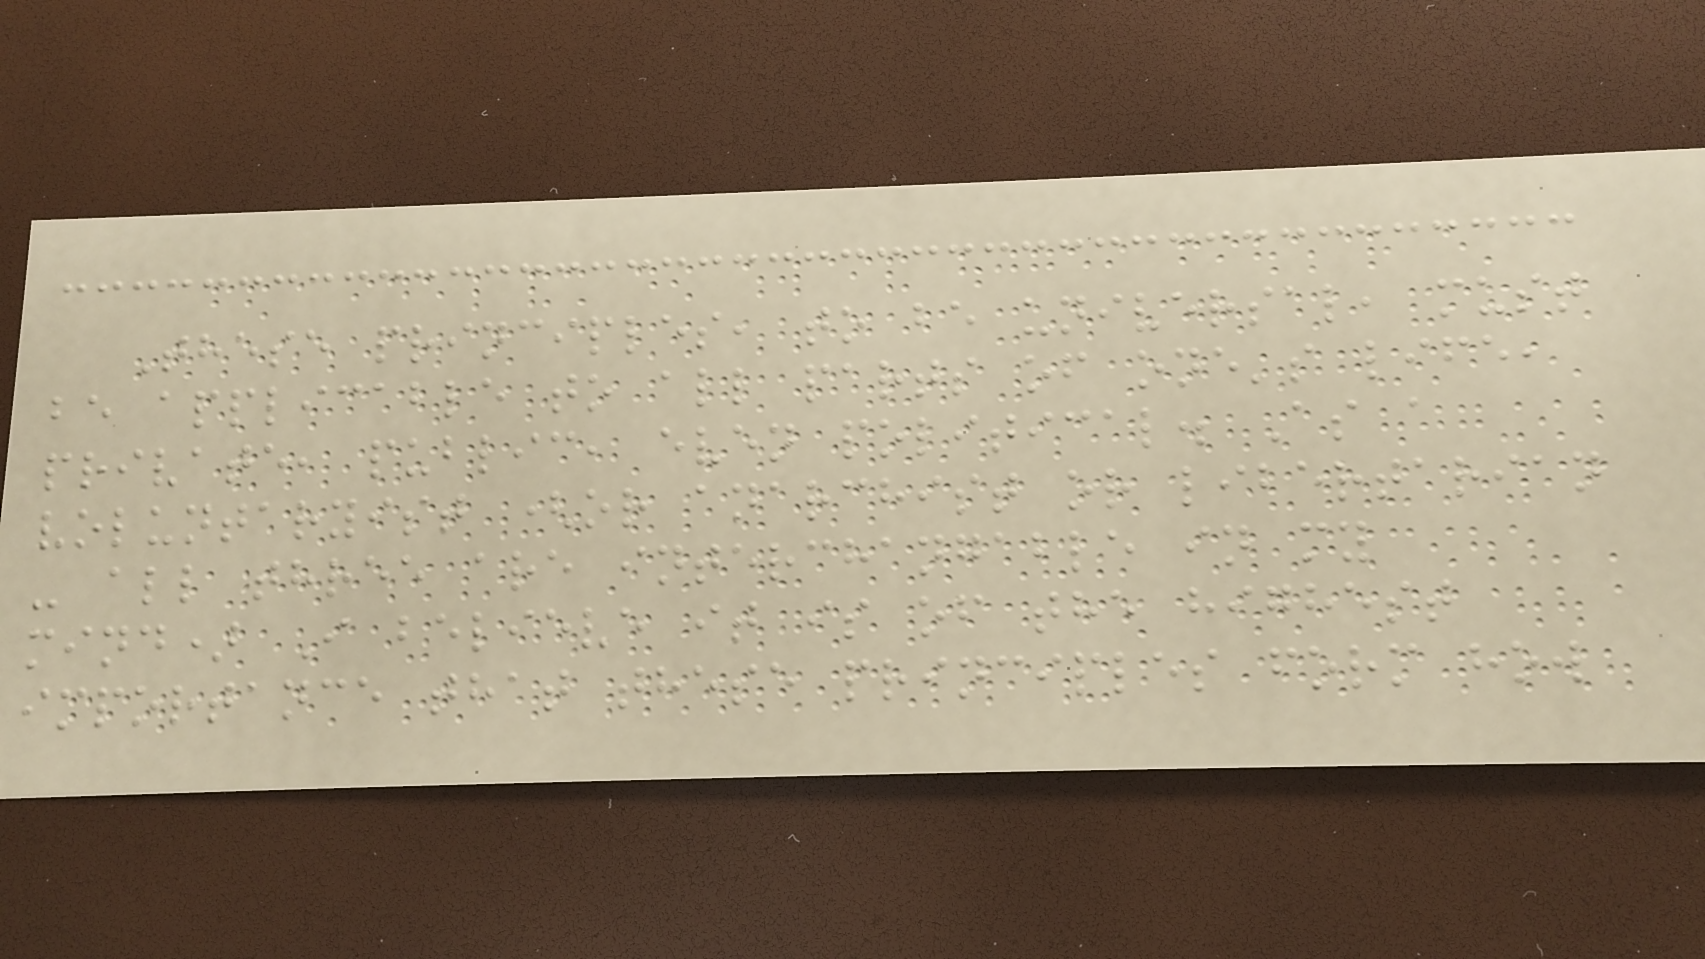These principles, to be universal, must
be applicable to all parts of one's life,
private, public, even political. As a
voluntaryist (or anarchist or libertarian
- all three are interchangable in my
mind) I believe it is of the highest
importance that these principles form how
